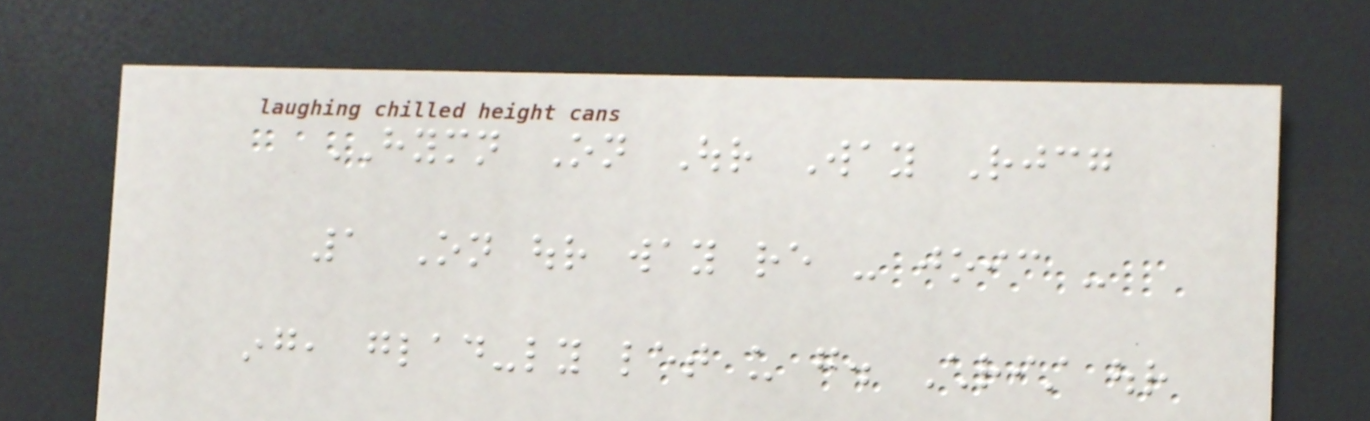HYMN On Our Way Rejoicing
1 On our way re - joic -
ing, glad-ly let us go. Christ our
